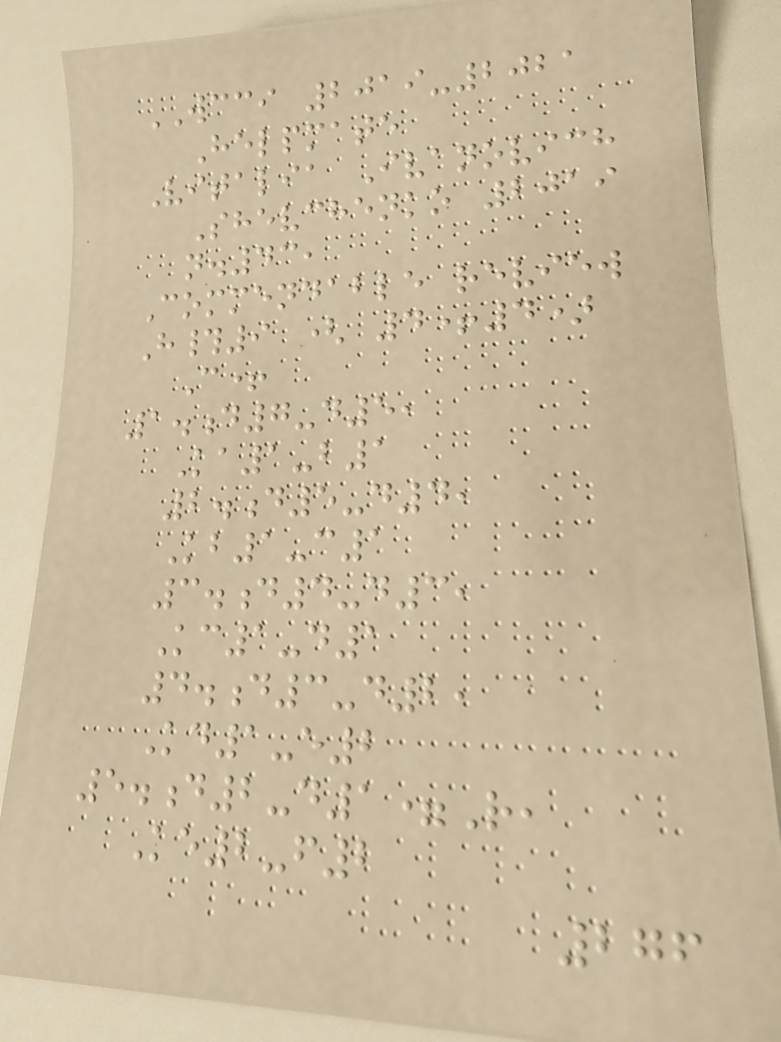WCCI 2019-2021
Helpmate
Vitalia Ivanovich
Shevchenko 2019
n.43,
Commendable review
H#9 ( 4+4)
C+
1.d7-d5,
Ka1-b1
2.d5-d4,
Kb1-c1
3.d4-d3,
Kc1-d1
4.d3-d2,
Kd1-e2
5.d2-d1=R,
Ke2-f2
276
